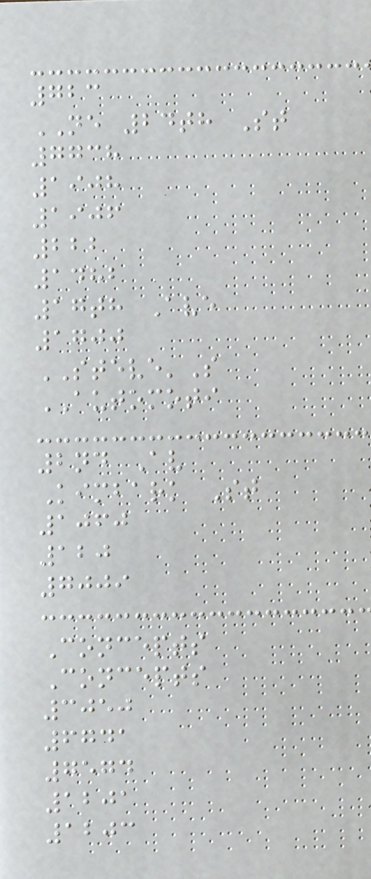723
NE 24th St
7738
1908
1906
222
1482
17th Ave
1700
STEVE'S
AUTOMOTI
2nd Av
Kimbark St
1060
120
7009
Concepts
Concepts
3050
6741
7574
1201
1203
